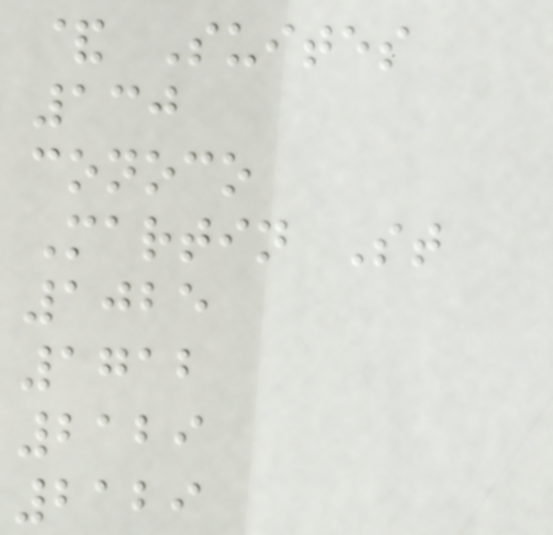& Suites
130
conoco
Martin St
1025
1712
2129
2129
